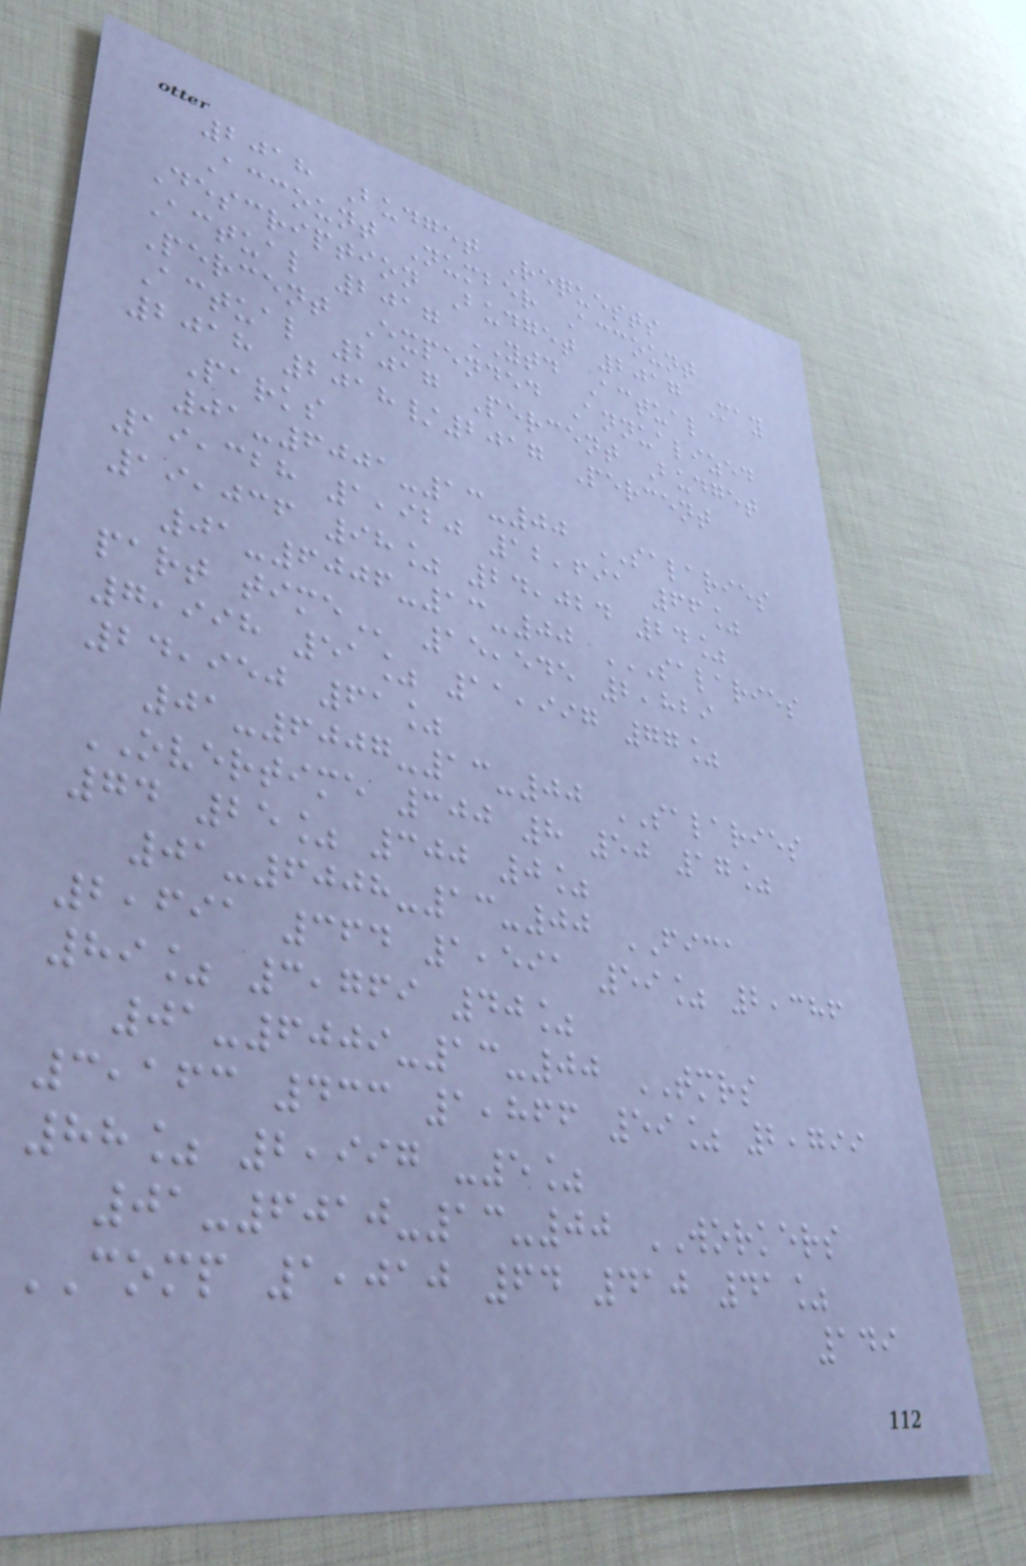2018 Budget Requests
Account Number Account
Description Budget 2017 May
Actual 2017 YTD Actual
Percent Expended Annualized
Actual 2017 Percent Budget
2018 2018/2017 Percent
Parks
01-6001-13-00 SALARIES
19,328 1,920 12,691 66%
19,036 98% 24,024 24%
01-6006-13-00 SALARIES
PART TIME 15,545 2,829
7,998 51% 11,997 77%
24,950 61%
01-6007-13-00 SALARIES
OVERTIME 300 8 50 17%
74 25% 300 0%
01-6008-13-00 FICA
2,691 364 1,591 59% 2,386
89% 3,769 40%
01-6009-13-00 TMRS
3,163 433 1,866 59% 2,799
88% 2,997 -5%
01-6010-13-00 WORKERS
COMP 1,010 64 410 41%
149
